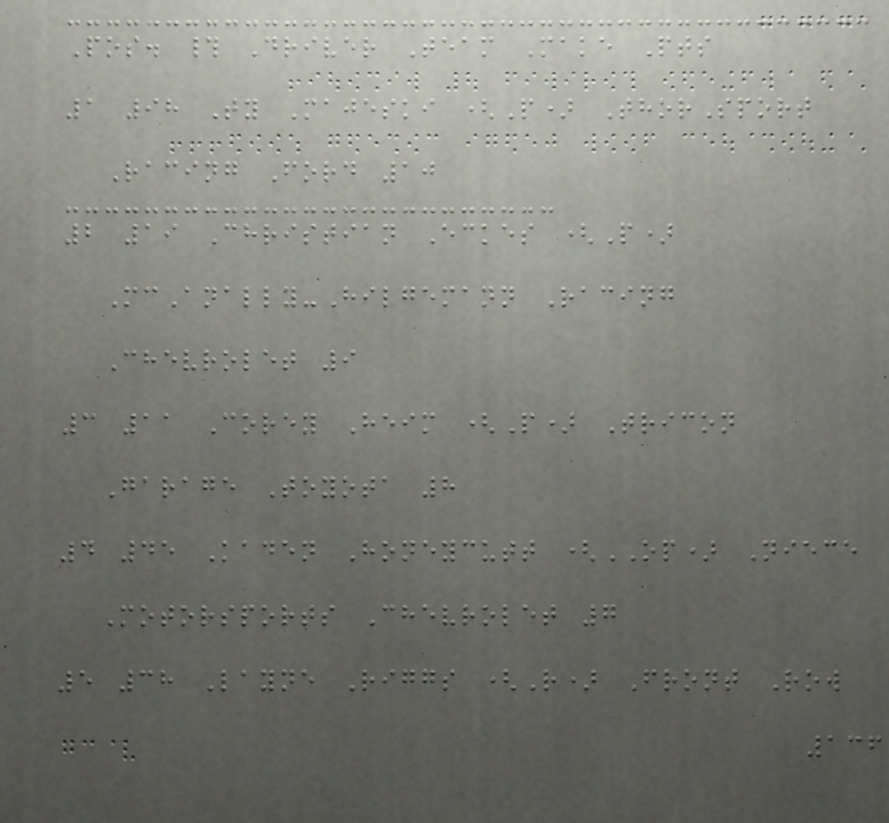Pos. # Driver Team Make Pts
1 98 Ty Majeski (P) ThorSport
Racing Ford 10
2 19 Christian Eckes (P)
McAnally-Hilgemann Racing
Chevrolet 9
3 11 Corey Heim (P) Tricon
Garage Toyota 8
4 45 Kaden Honeycutt (OP) Niece
Motorsports Chevrolet 7
5 38 Layne Riggs (R) Front Row
136
